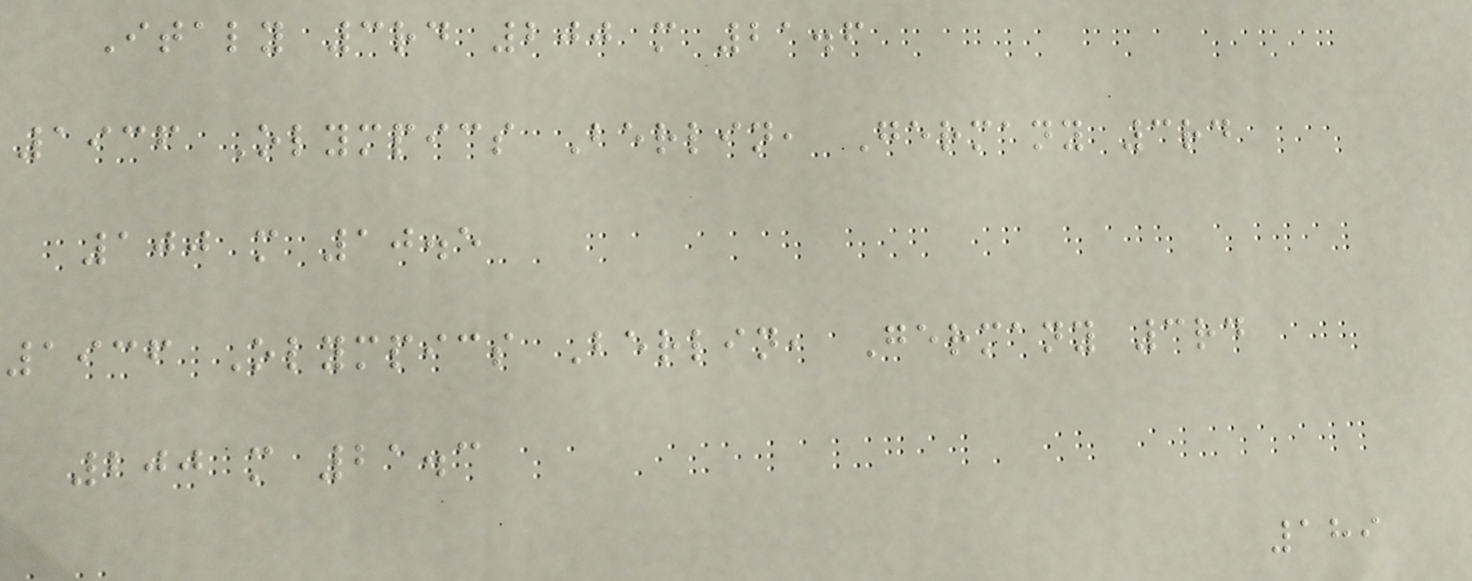Italy 3rd 200 m 21.6
1936 Olympics Berlin, Germany 3rd
100 m 10.5
1936 Olympics Berlin, Germany 3rd
200 m 21.3
189
